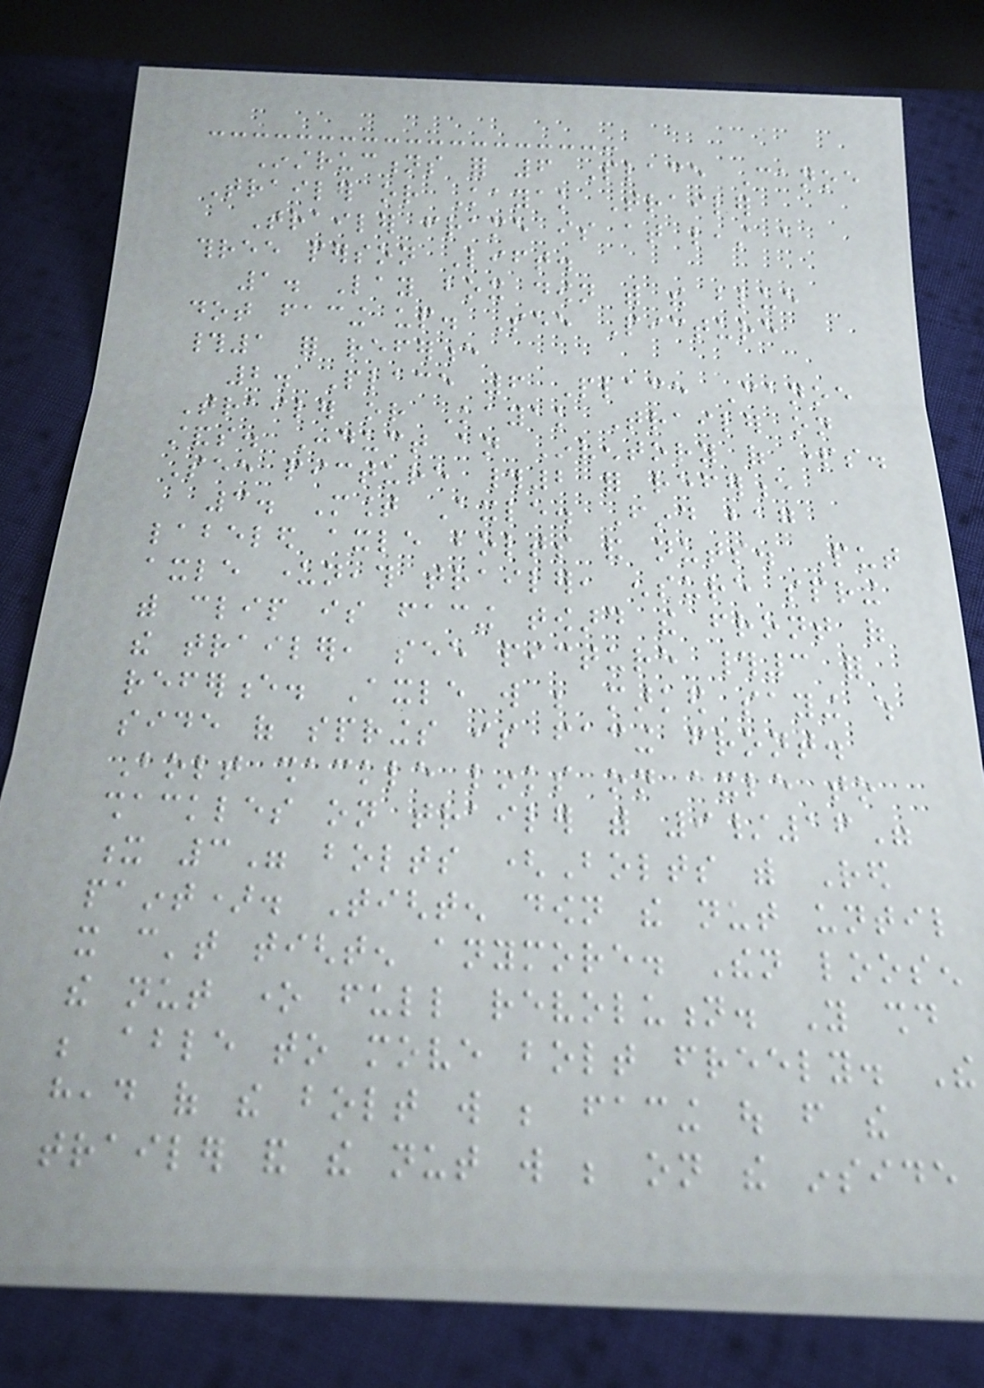Instructions for 6 Place Canoe
Trailer or Kayak Trailer
Trailer frame is at least a
three person Lift.
1. Lay box down with the blue
dot facing up. See Picture
#1 for reference
2. Place 6 Place Canoe
Trailer or Kayak Trailer on
stands. Conduct an Inventory of parts.
See picture #2 for reference
3. Mount Axle. Find bag
labeled axle bolts and nuts. Put
axle underneath trailer, ensure spring
with clip is facing toward the front of
the trailer, see picture #3 for
reference. Axle will be marked saying which
side of springs is facing front.
Bolt shackle links on axle to
shackles on trailer with 9/16"
x 3" bolts (Bolts with Red
paint). Tighten down the nut until
it can't tighten anymore. Then loosen
the nut one full revolution. You should
be able to move bolt freely. The
head of the bolt will be facing out from the
trailer and the nut will be on the inside
